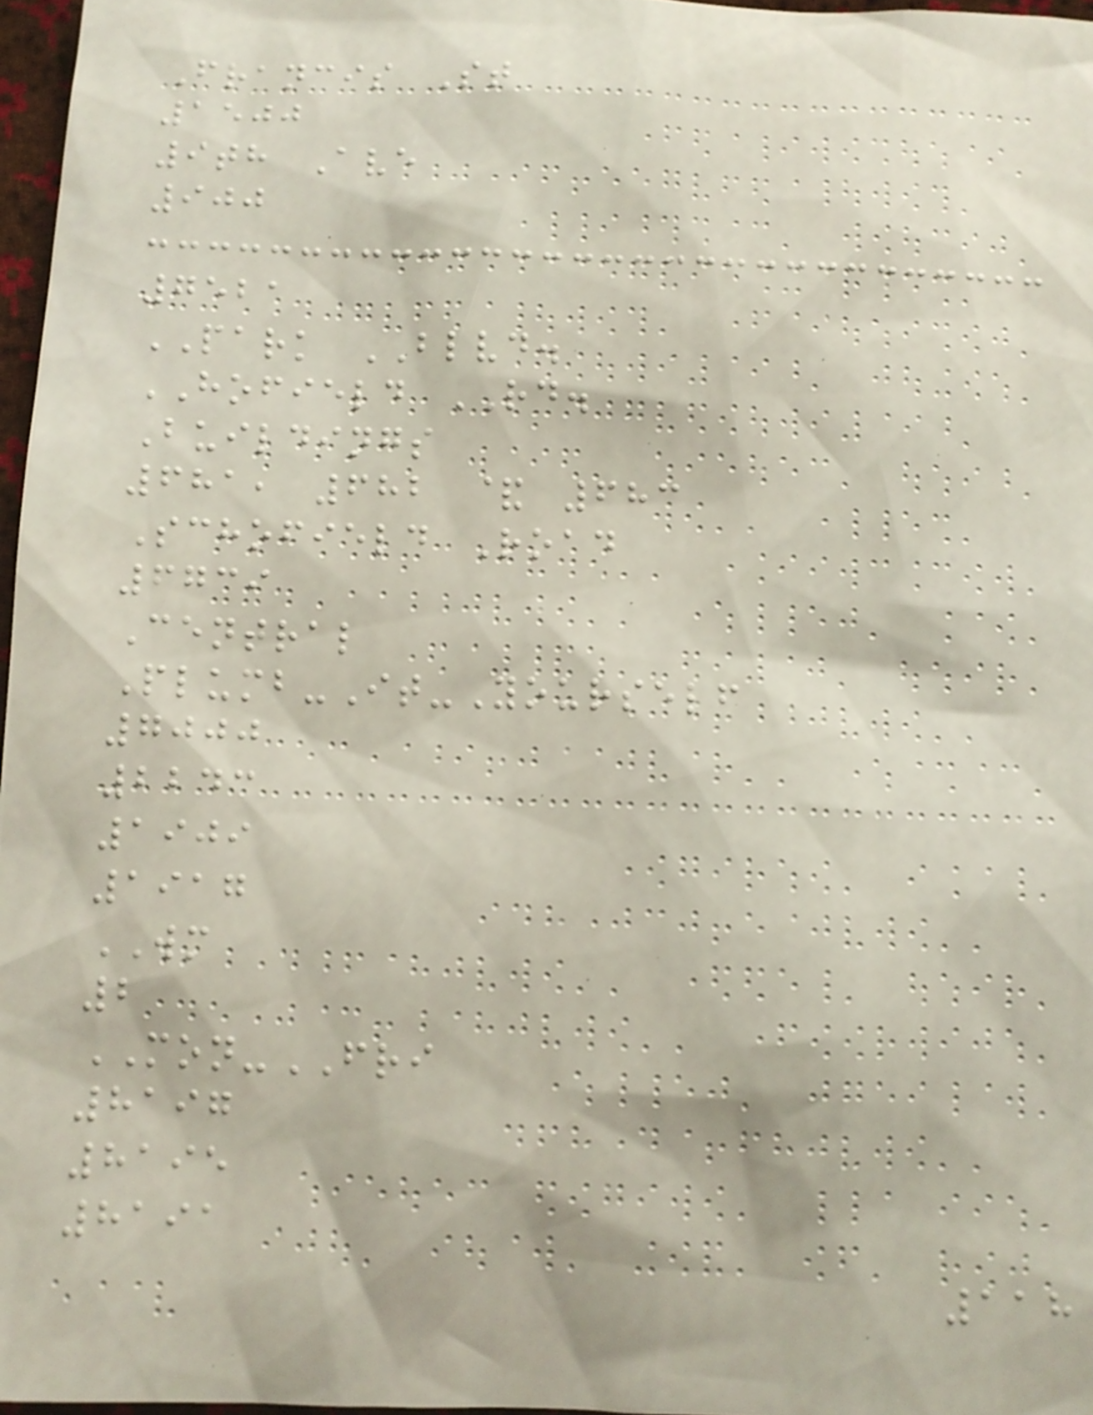Francis St
1500
9th Ave
900
7521
PARK BLVD.
HOFIELD RD.
Buildings
681, 682 & 683
Schofield Road
6739
Central
Plumb-It-Yourself
7000
2243
1909
1917
WM
2
MON-FRI
8197
8195
8191
118
